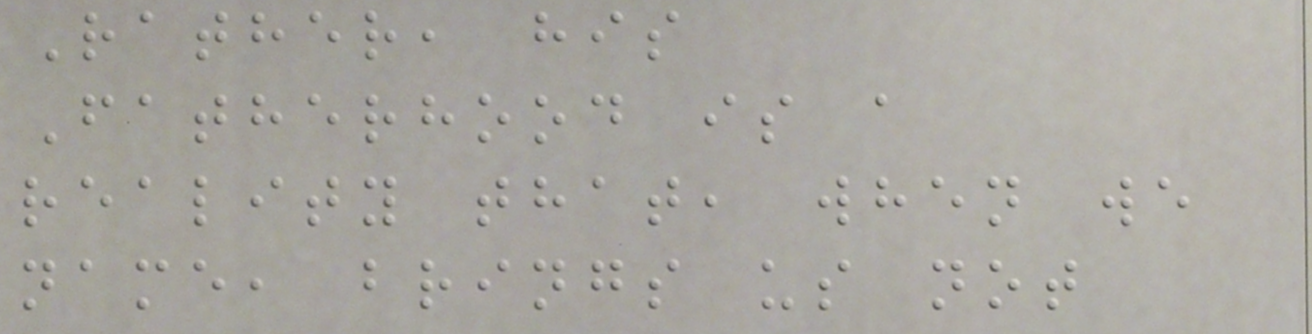Rather, his
Fatherhood is a
reality that, when we
name, brings us not
